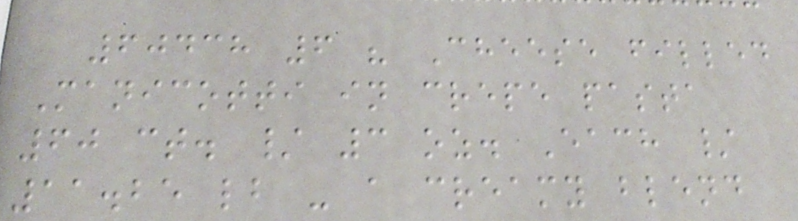60438 6 " Cheese filled
Manicotti in crepe pasta
60 ct. / 3 oz. Each /
11.25 lb - a creamy blend
